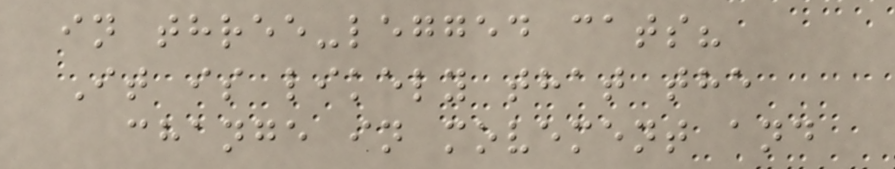in three-legged cats?
It is likely that the
change in movement and
